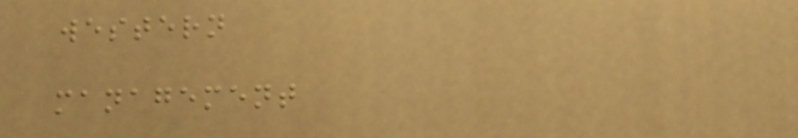western
management
